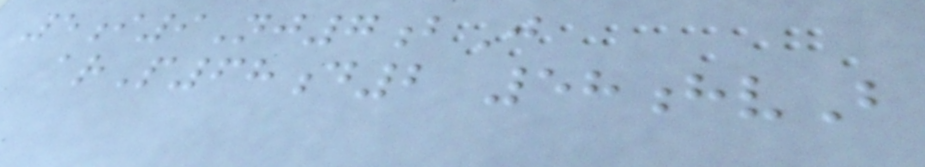5i9Nj7bJ
arP68d2 58hvB
